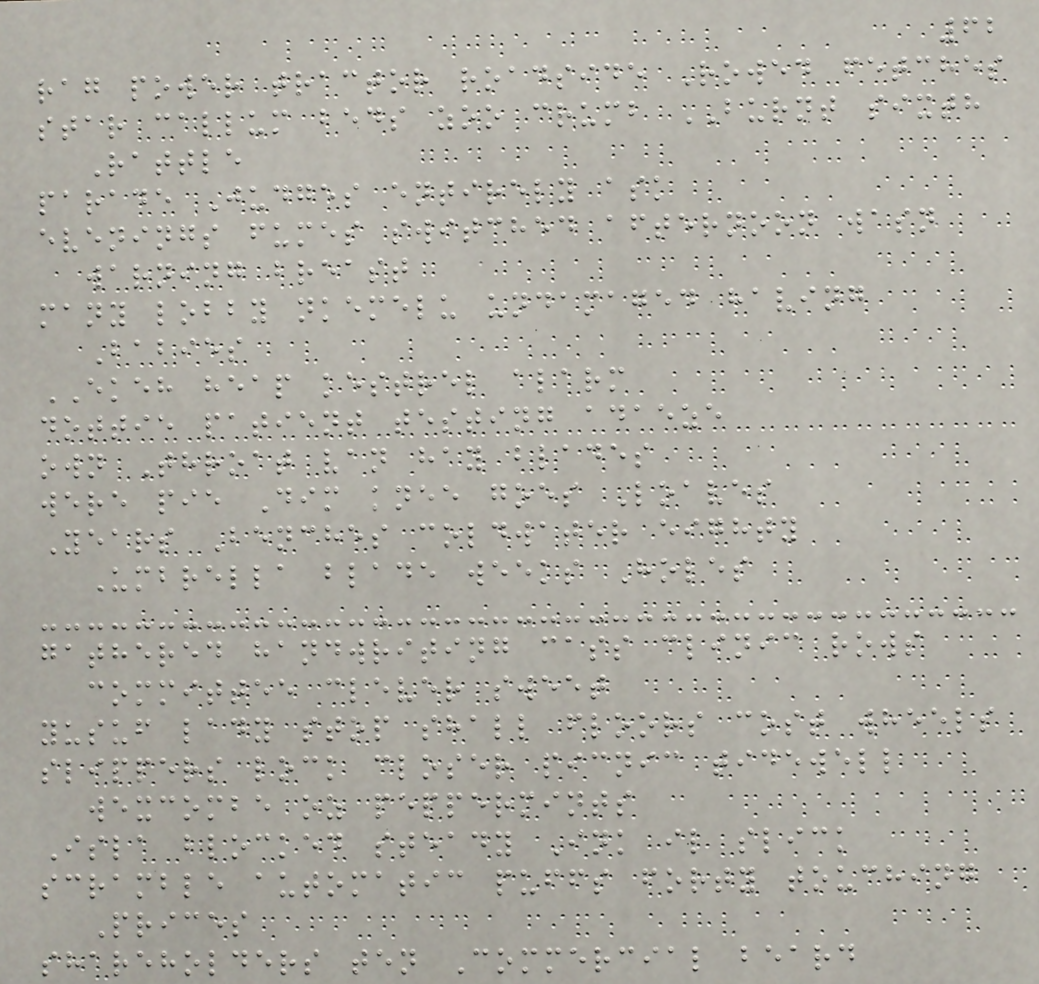62
rag power tractor roadside Rowed fetches
star callum beds zoo crumb BURNT sixth
Rattle
parade Judges entirely ask
evenings fumes switched afternoon wasn
warning breast
many lobby nkemelu undamaged having
Babies
EKEH heap kestrel alarm
dottie patient testing adaeze
own Throat van hay blades
were pie Dim knee goes Loaves
Years Benches coldwater eighty
Umbrella blade weeks Holes
gathered handwriting cass clinic rows
committee clever sweet
yusuf lady stop shall floors cost wheels
slippers lock closer picnic tidewell
wexcombe oz peppermints
Isla blocked steady Ink il slick
scramble automatic puffs forty touching
Prices
shareholders ten Commercial beard
